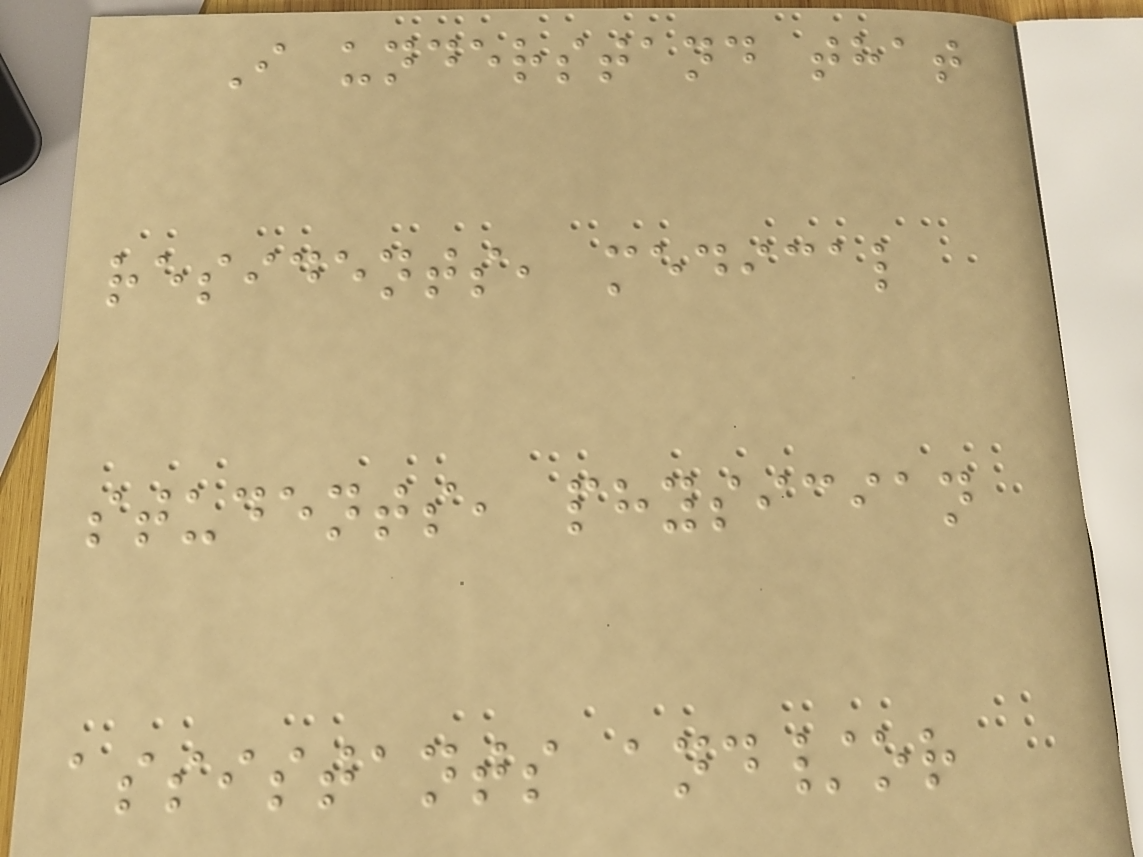I understand that
residents, medical
students, physician
assistants and/or
